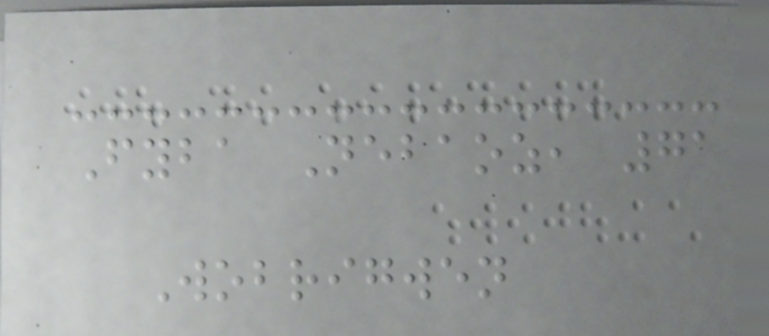Fyba Nebaoz, 71
Wobrigwen
